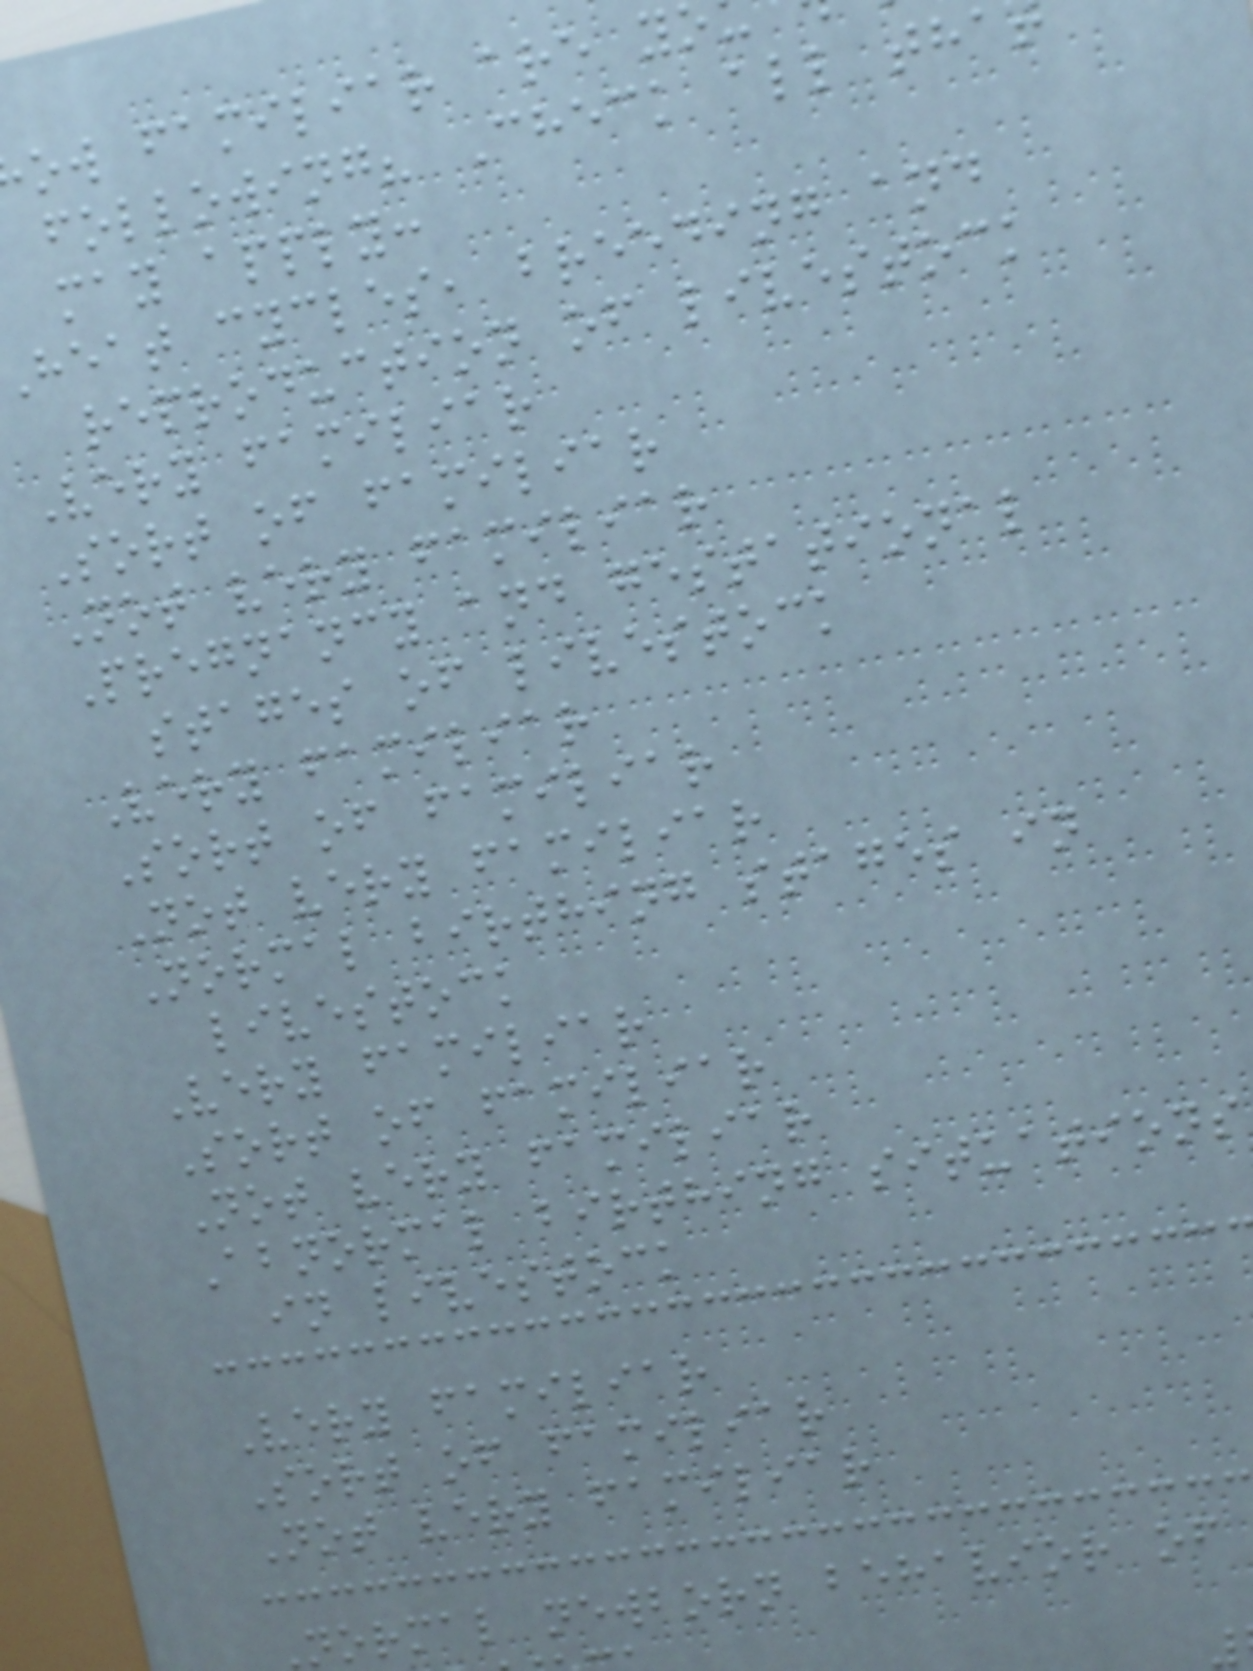ow familiar are y
following? Check all tha
may apply:
heat cycles, breeding and
reproduction of livestock
Very familiar
Sort of familiar
Not very familiar
Pregnancy and gestational
stages of livestock
Very familiar
Sort of familiar
Not very familiar
Normal birthing stages in
livestock
Very familiar
Sort of familiar
Not very familiar
Abnormal birthing situations
in livestock
Very familiar
Sort of familiar
Not very familiar
normal newborn behavior of
